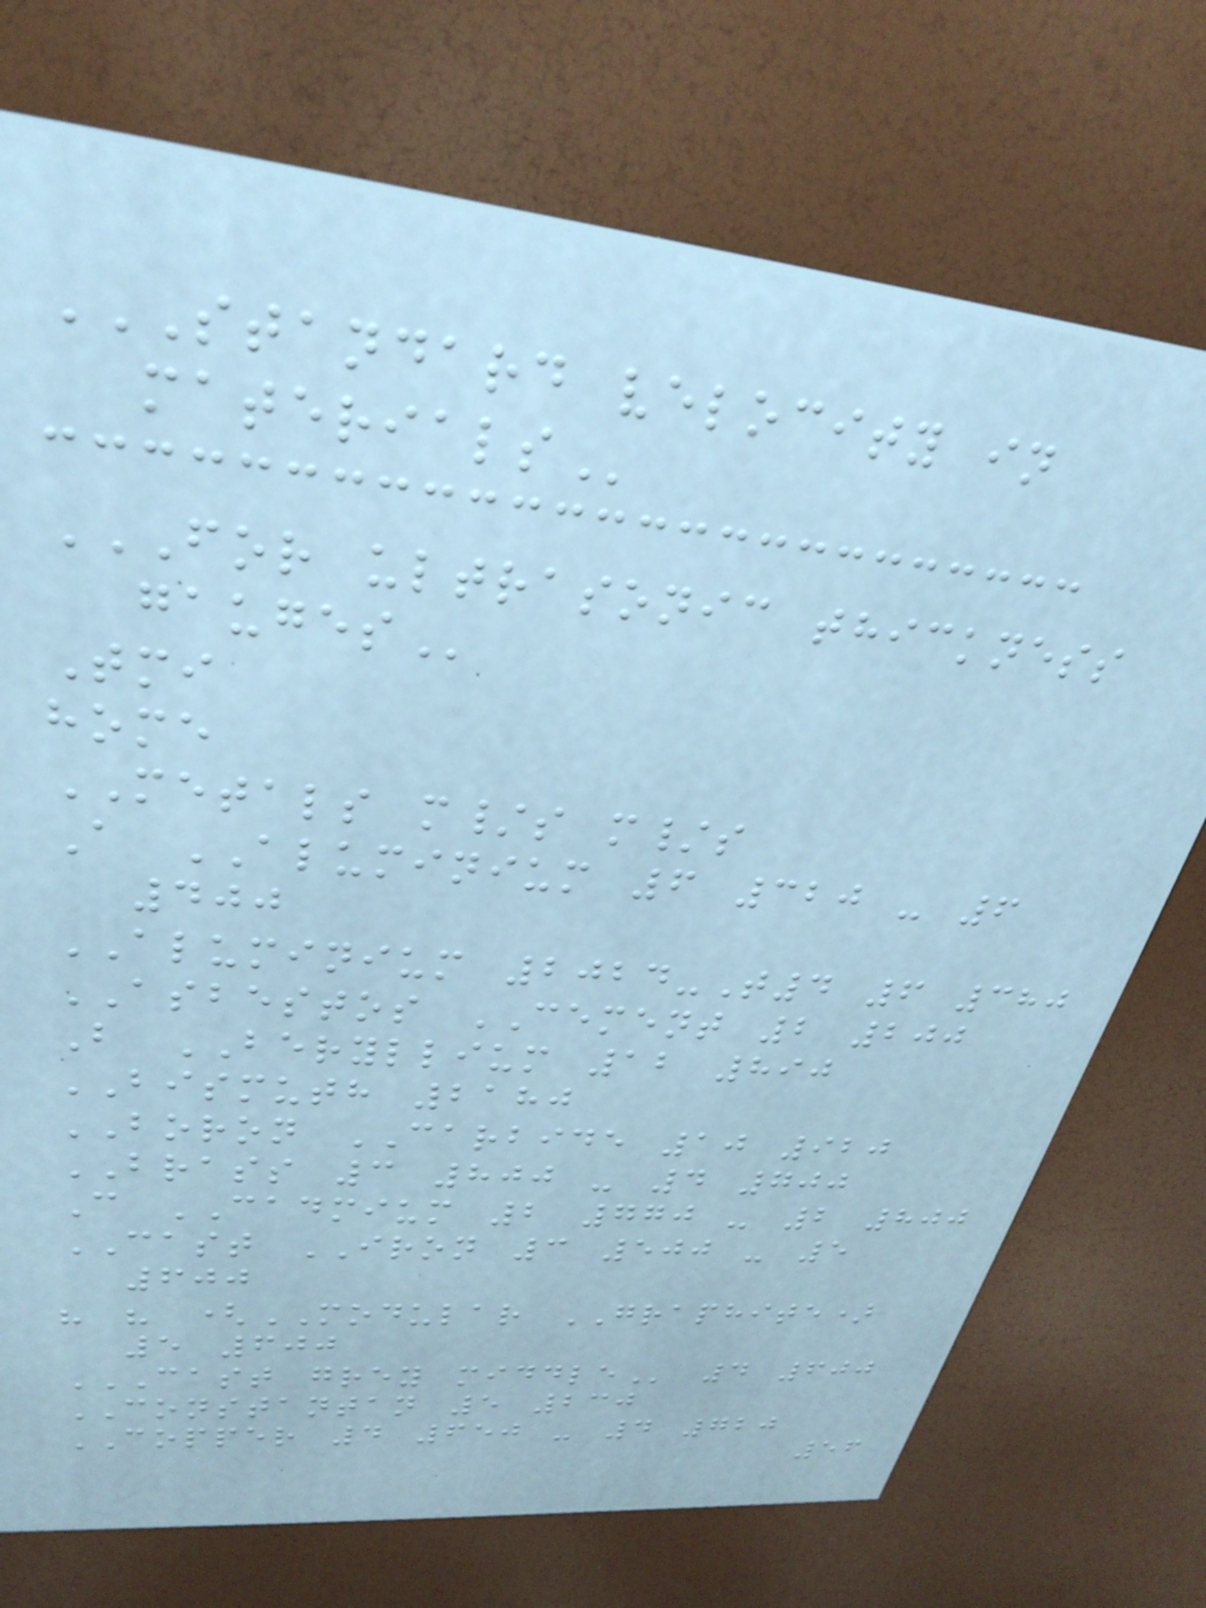STANDARD VELOCITY IN
MATERIALS
FOR ULTRASONIC THICKNESS
GAUGES
Tmi
home
METALS m/s m/s
A ALUMINIUM 6 320 - 6
400
ALUMINIUM 2024-T4 6 380
ASBESTOS CEMENT 2 200
B BERYLLIUM 12 890
BISMUTH 2180
BORON CARBIDE 10 920
BRASS 3 800 - 4 700
C CADMIUM 2 770 - 2 800
CAST IRON 3 500 - 5
600
" " (MODULAR GRAPHITE)
5 600
CAST GREY MIDDLE 4 600
CONSTANTAN 5 230
COPPER 4 650 - 4 720
56
